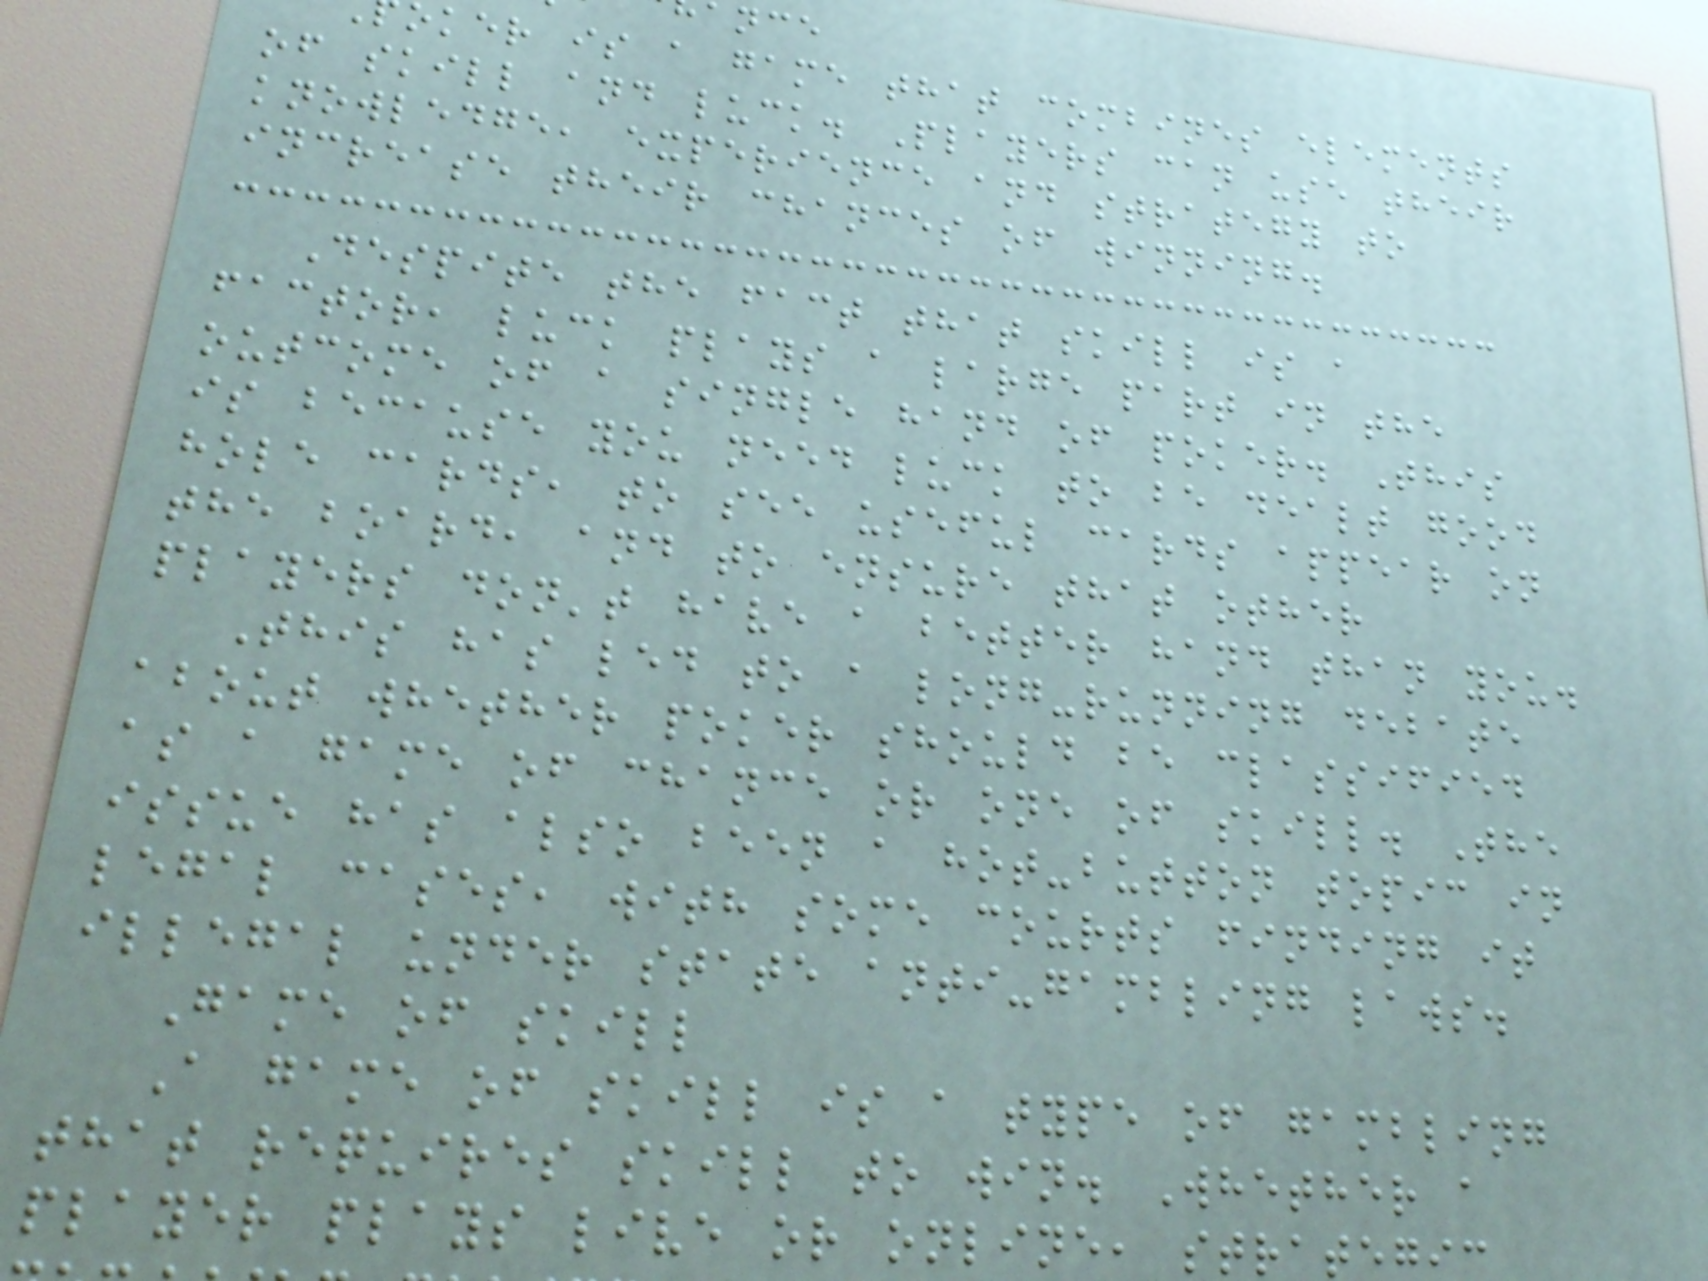ance
oker is a game that combines elements
of skill and luck. Players can use their
knowledge, experience and strategy to
increase their chances of winning.
Despite the fact that skill is a
factor, luck plays a large part in the
outcome of a single hand of poker. This
is because you need luck to be dealt good
hole cards, to see useful cards appear on
the board, and to ensure that other
players don't have a better hand than you.
This has led to a long-running debate
about whether poker should be classified
as a game of chance or one of skill. The
issue has also been a hot-button topic in
legal cases, with some courts finding it
illegal under state anti-gambling laws.
Game of skill
A game of skill is a type of gambling
that requires skill to win. Whether a
player plays live or online, strategi
